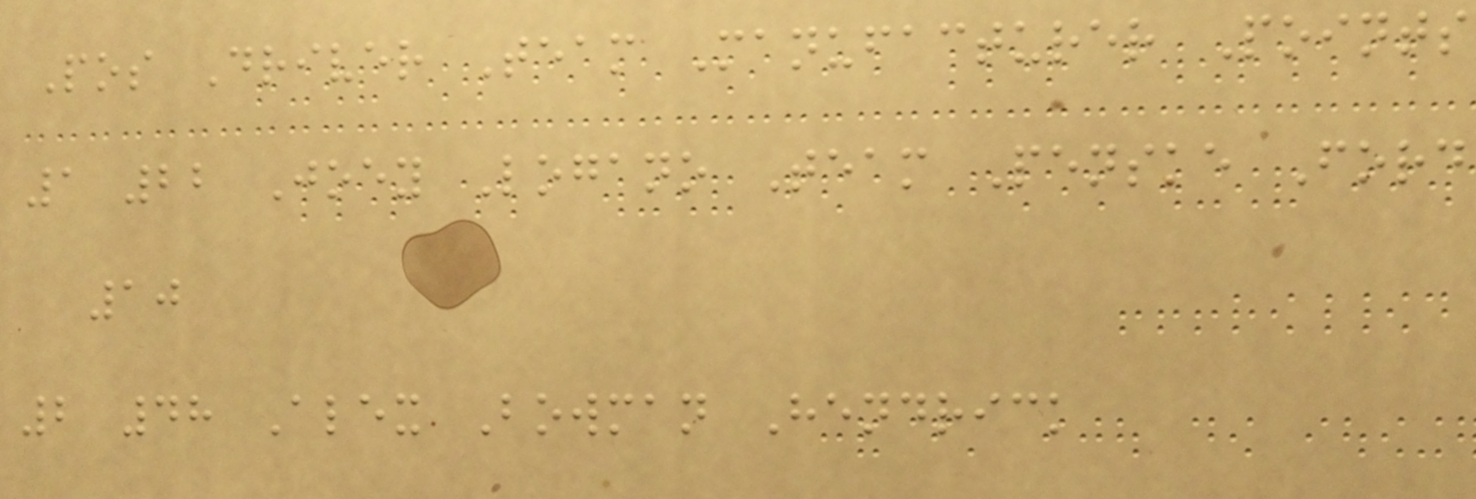Pos Driver Team Manufacturer Points
1 22 Joey Logano Team Penske Ford
10
2 48 Alex Bowman Hendrick
